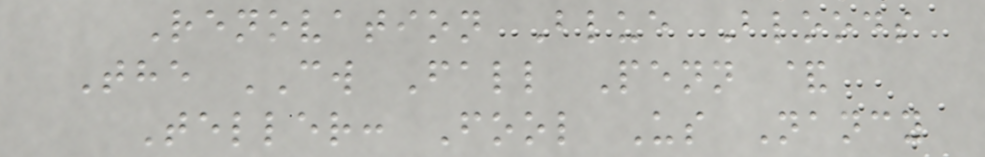Renovation Blue Bloods
The CW Fall Penn &
Teller: Fool Us Nancy
